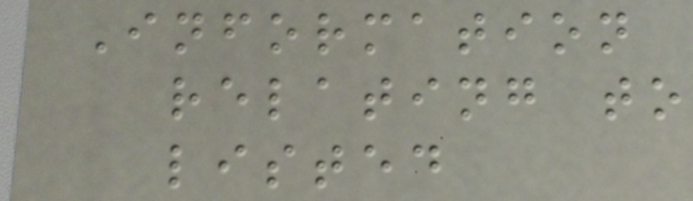Information
relating to
listed
